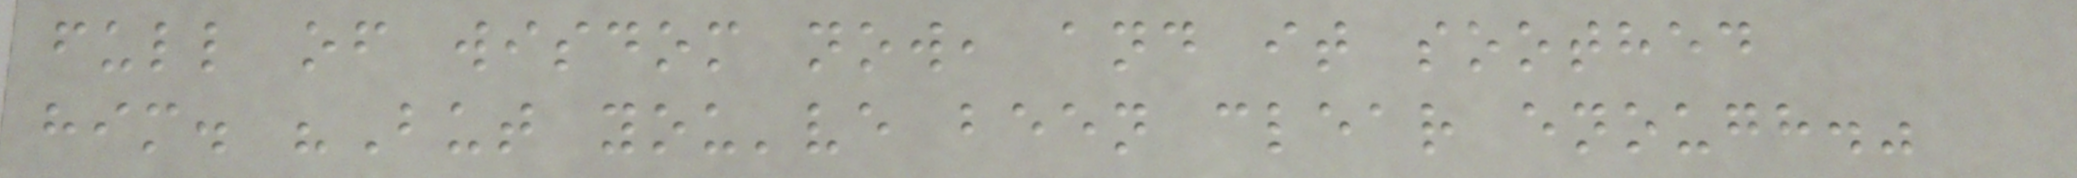full of wisdom now, and it soothed
him. "But you've been clear enough."
